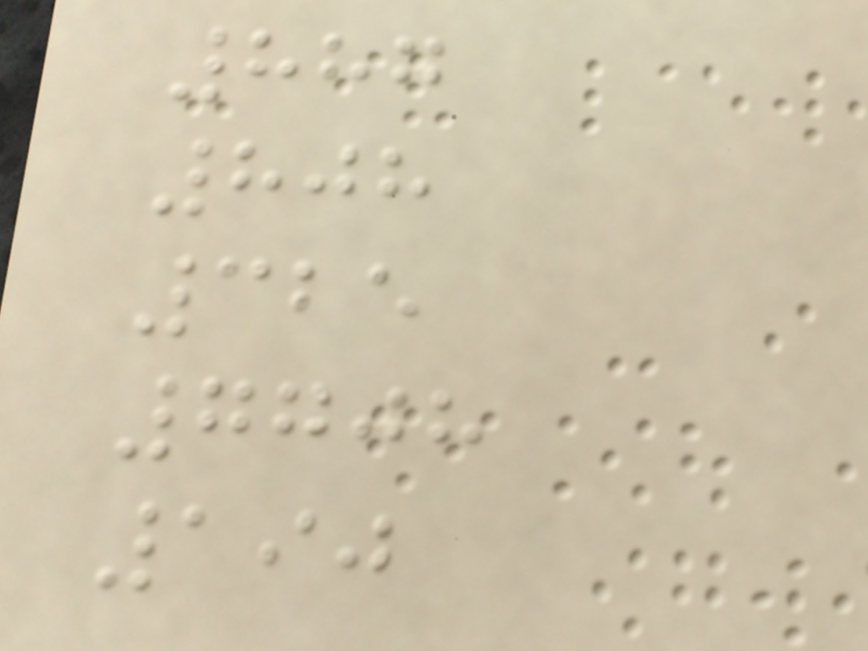887
808
325
7708
190
